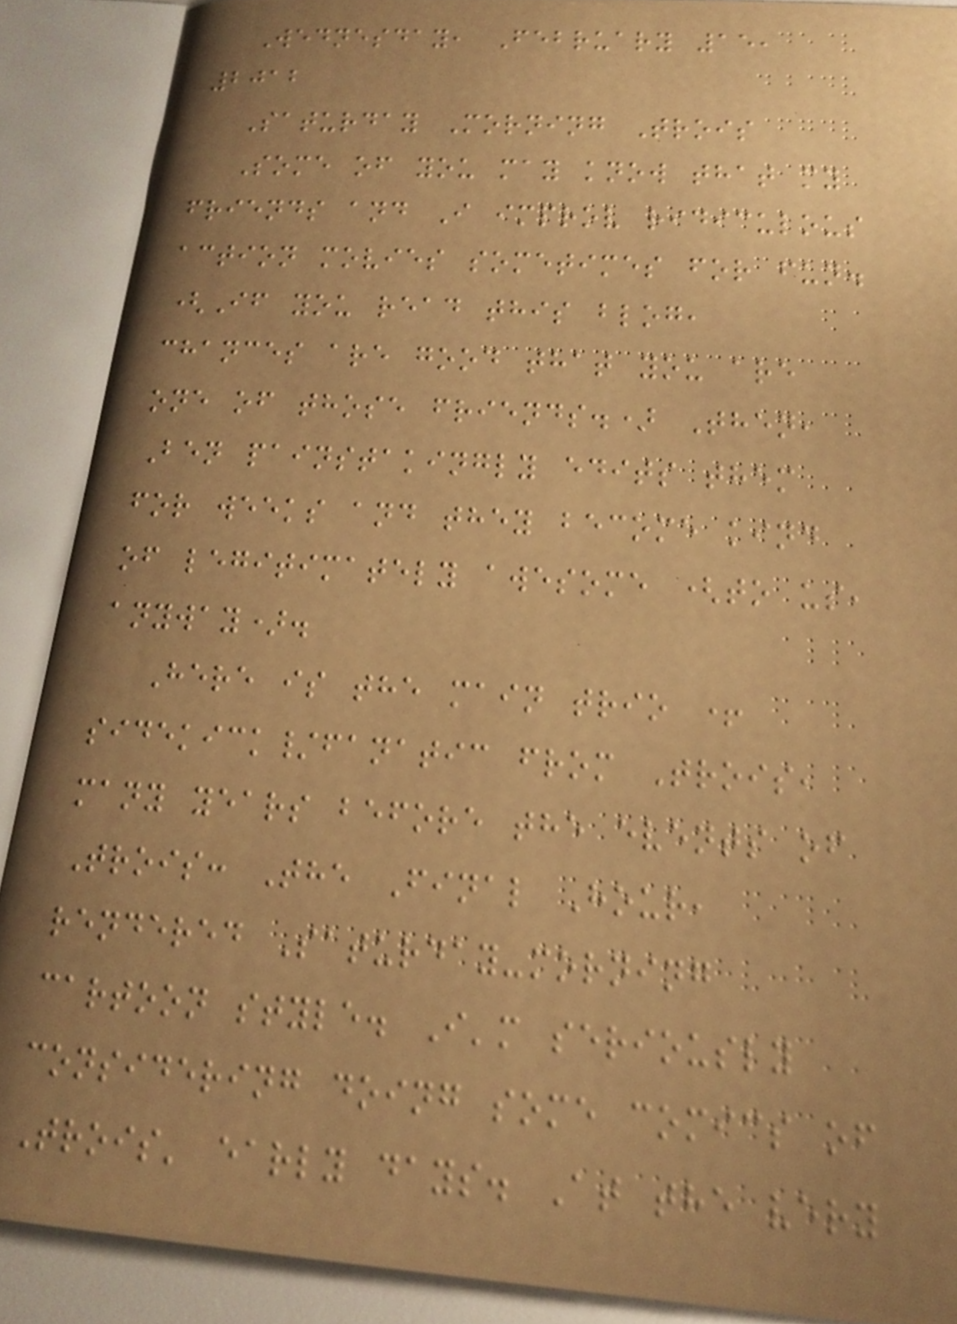Wednesday, February 15,
2012
Saturday Morning Trois
Some of you may know that my
friends and I improv ridiculous
action movies sometimes for fun.
(If you read this blog,
chances are good that you are
one of those friends.) Then,
Ben painstakingly edits them
for weeks and they become kind
of legitimately awesome (to us,
anyway).
Here is the main trio +
sidekick/fanatic from Trois,
many years before the events of
Trois: The Final Hour,
rendered Saturday-morning
cartoon style. I'm seriously
considering doing some comics of
Trois' early days. At the very
